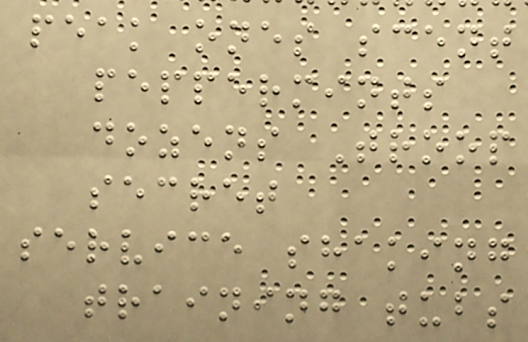peak ones scent
peppermints
dozens Troop
secret
service shaking
training tubs
